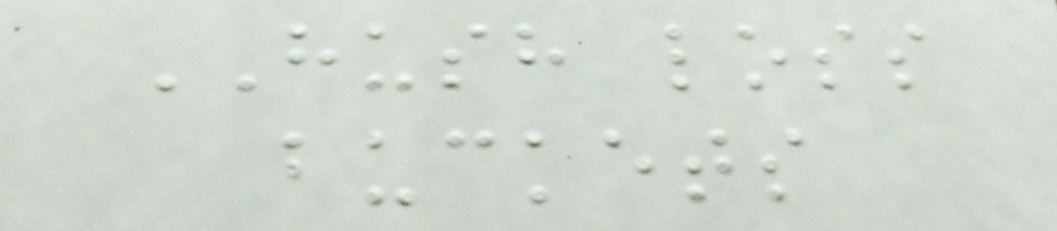HUSH loss
buckets
